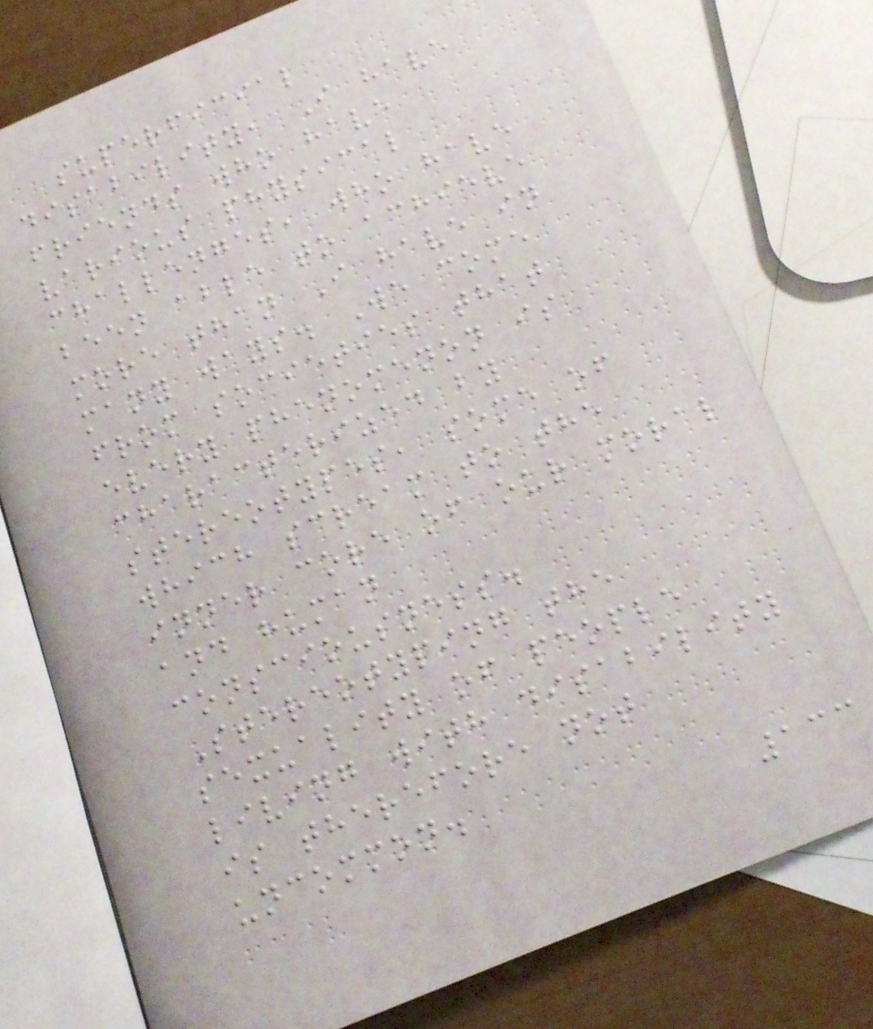superficial
disability, I have
friends who have
various physical
challenges, who have
been able to achieve
more than I have in
many ways. We come
from societies that
every phenomenon is
characterized by
stereotypes, some of
which scream to the
inner core of our moral
and human
consciousness.
Stereotyping the
sexuality of people
living with disability
is therefore not
uncommon.
133
